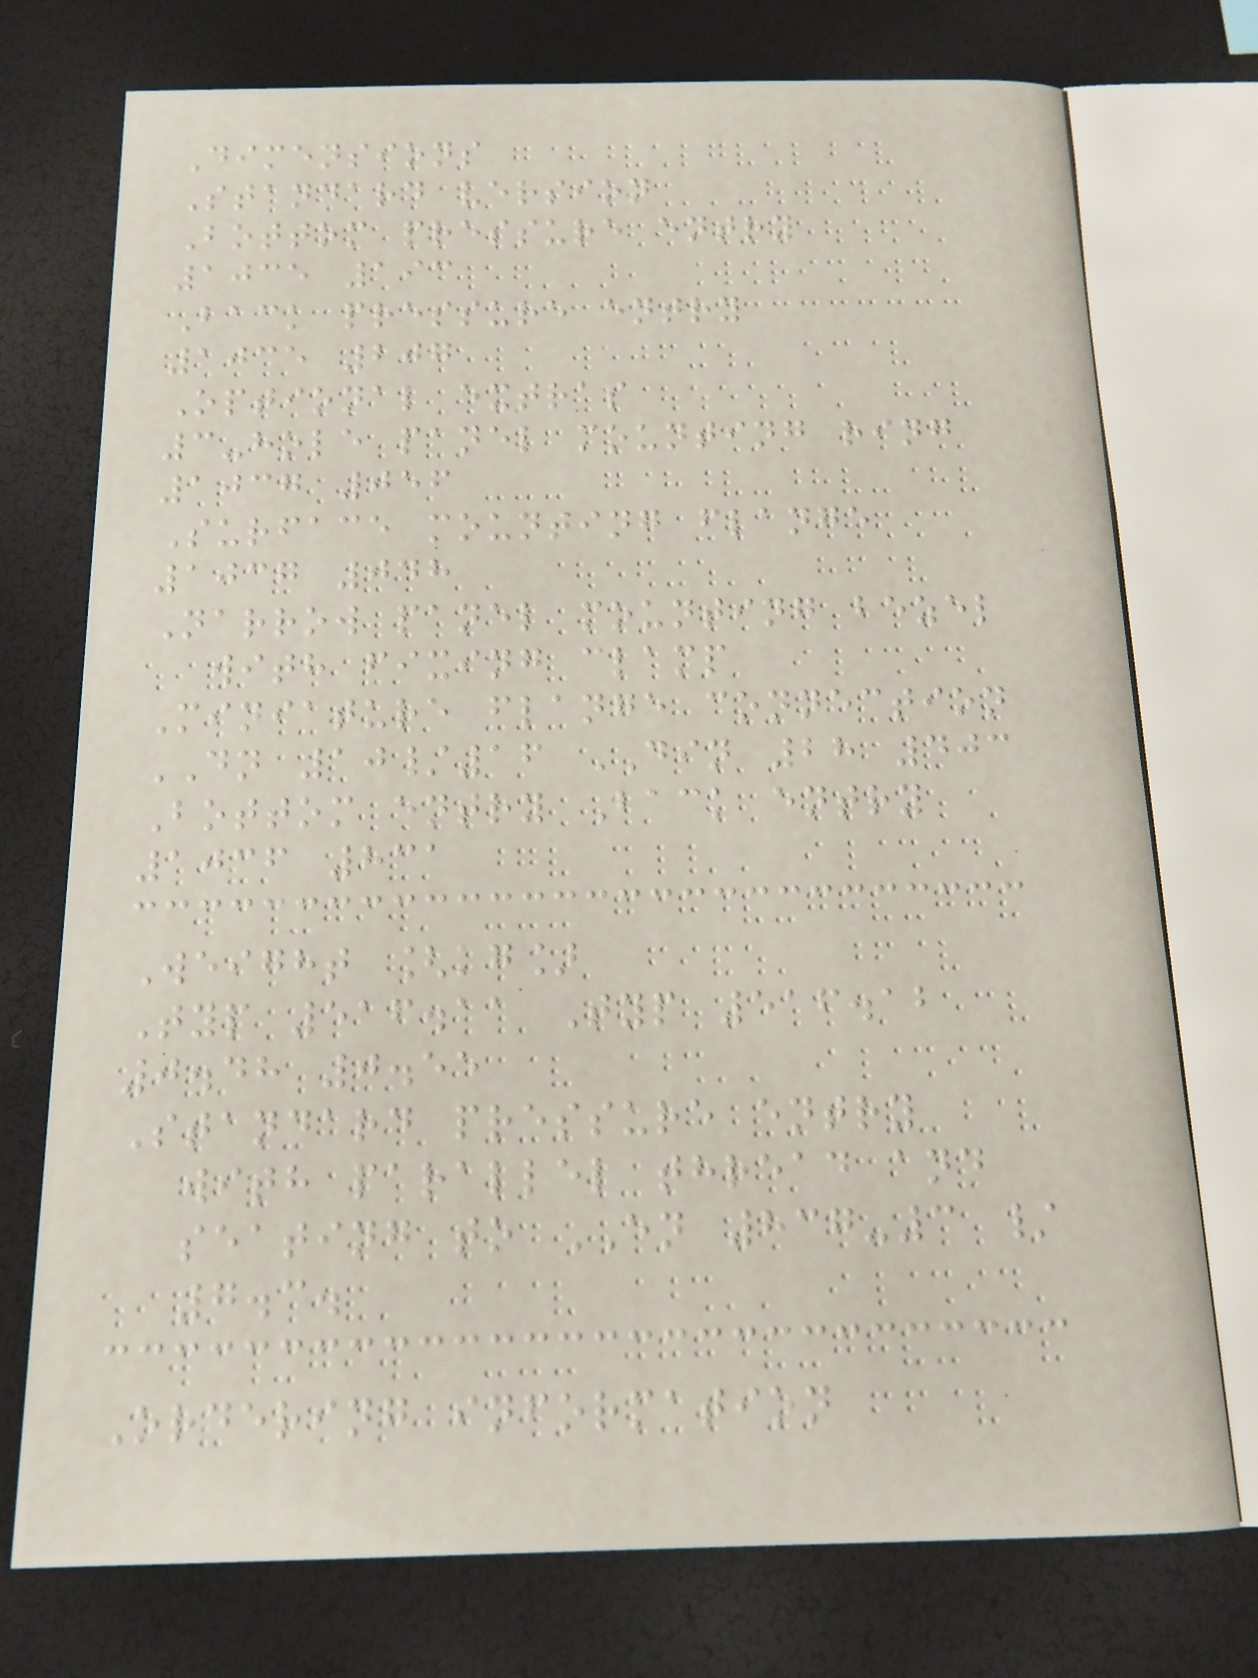Dimensions
Standard version
Bottom pressure entry
1035 193
Back pressure entry
1035 207
Optional extras
3-hole panel mounting ring
1037 056
Surface mounting flange
1037 048
Narrow panel mounting bezel
with fixing clamp
Miniature flange connection
DN 10/16 DIN 28 403
Bottom entry Back entry
1036 831
Weight [kg]
Typ 516.11 Typ 516.12
0.48 0.55
Standard pressure entry
with parallel thread and
seating to EN 837-3 /
7.3.
Ordering information
